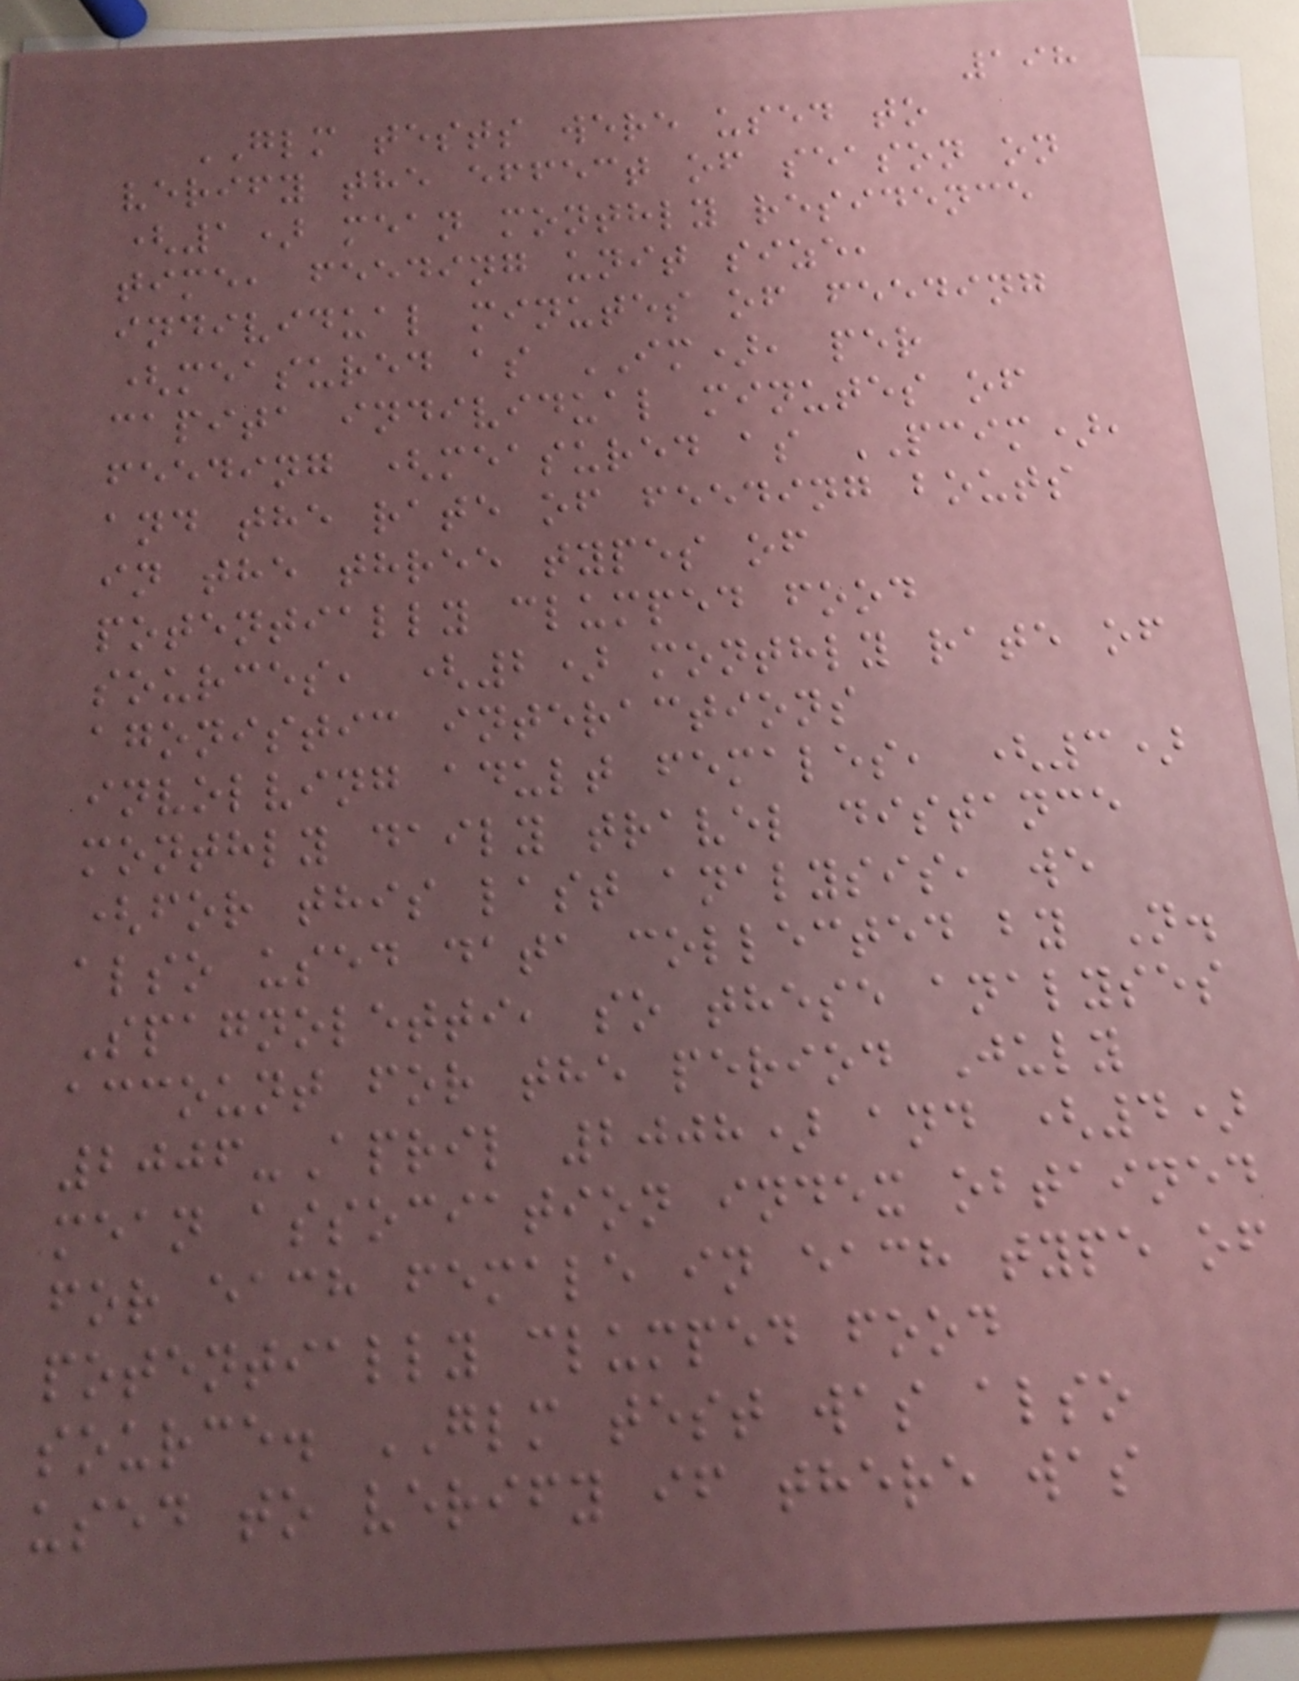198
GLM tests were used to
verify the effect of season on
(1) mean monthly residence
time, feeding unit size,
individual minutes of feeding
(measured as IM), per
capita individual minutes of
feeding (measured as PCIM),
and the rate of feeding bouts
in the three types of
potentially clumped food
sources, (2) monthly rate of
agonistic interactions
involving adult females, (3)
monthly daily travel distance
(for this last analysis, we
also used data collected by N.
Spagnoletti, so these analyses
account for the period July
2006-April 2008) and (4)
mean association index obtained
for each female in each type of
potentially clumped food
source. GLM test was also
used to verify if there was
